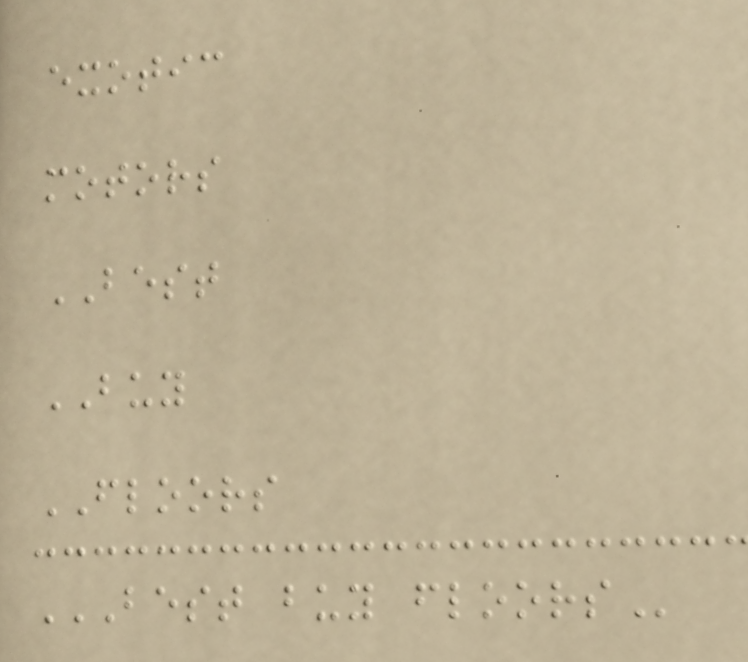exotic
motors
BEST
BUY
FLOORS
BEST BUY FLOORS
